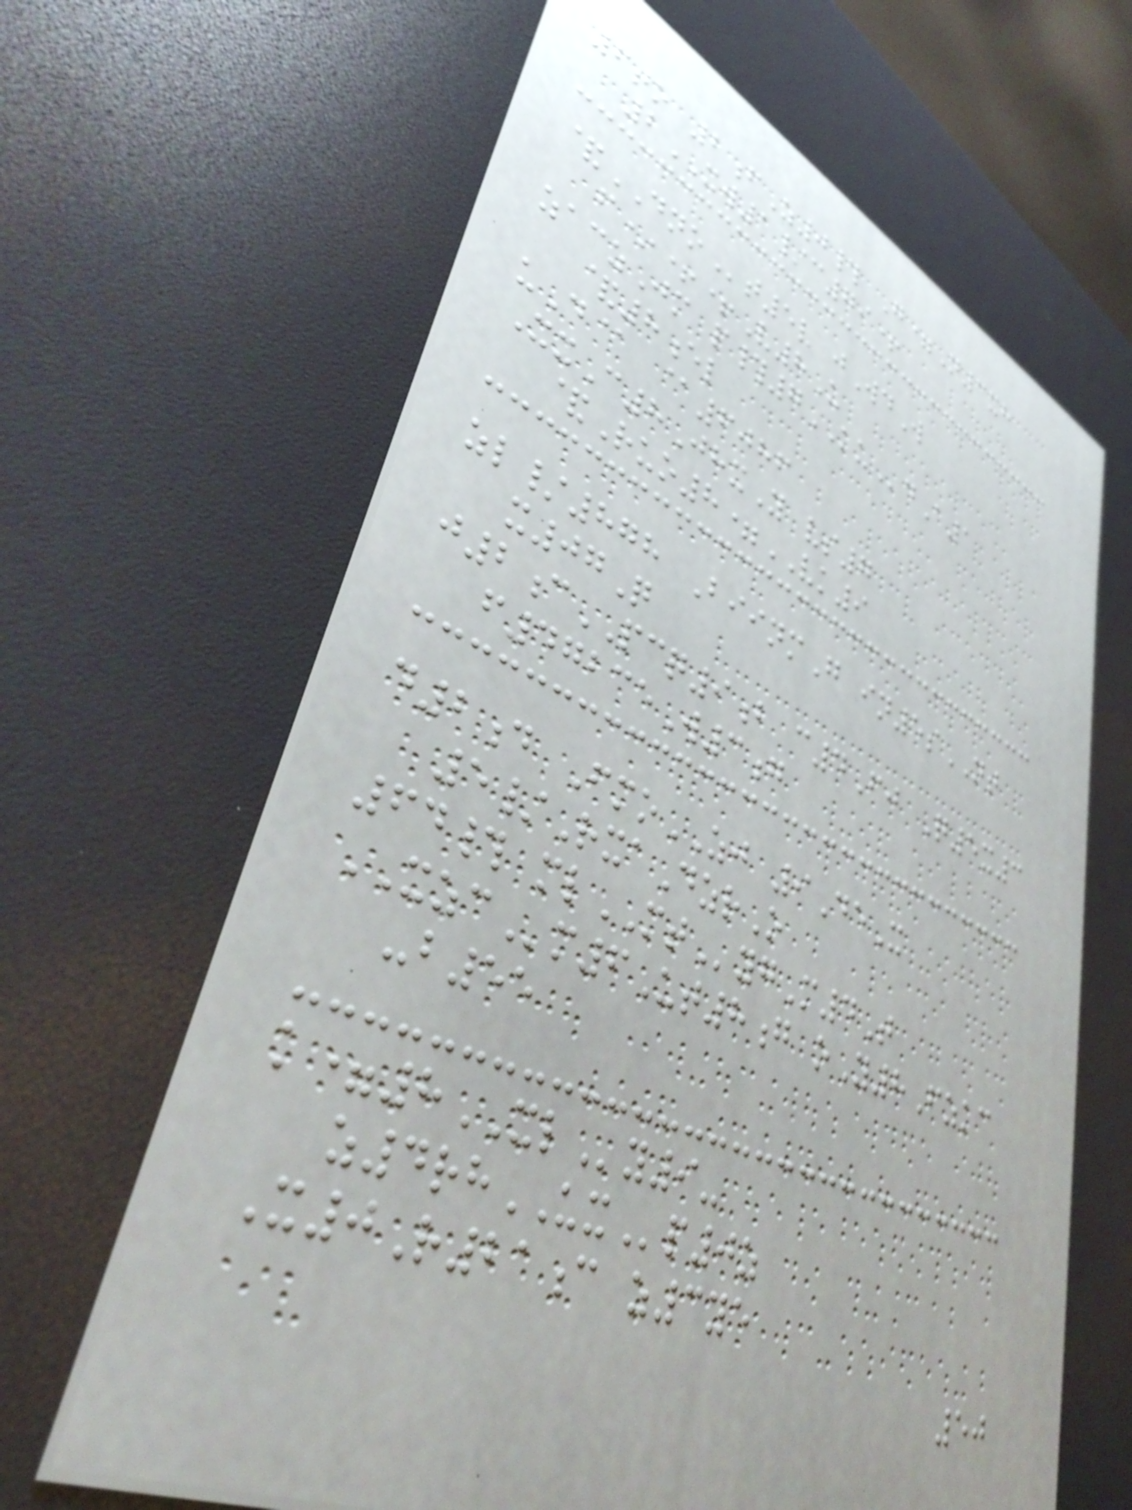6to 2fZ0# G=N3xh
2XW1/c79+
&DNOt5v jWdW
f*++V8U
zaczJm p#7KUdA1
&8el
uD@ @6086
XxC8JhxY vs7
&Ruo8=VK9
zl/878 BiinmG in5sNT
x07Q
j2cPCQ9b c4Fj Q5x3
f47235W3g
d2d FmoZJ 9DeX
5/RxaDzrO
64# mlMTygM4T
XZCm6Ut8g oY8Fzkc
-b55
k=8XLy9-
z4rhUXp0z
X0R21c z3ye
50
